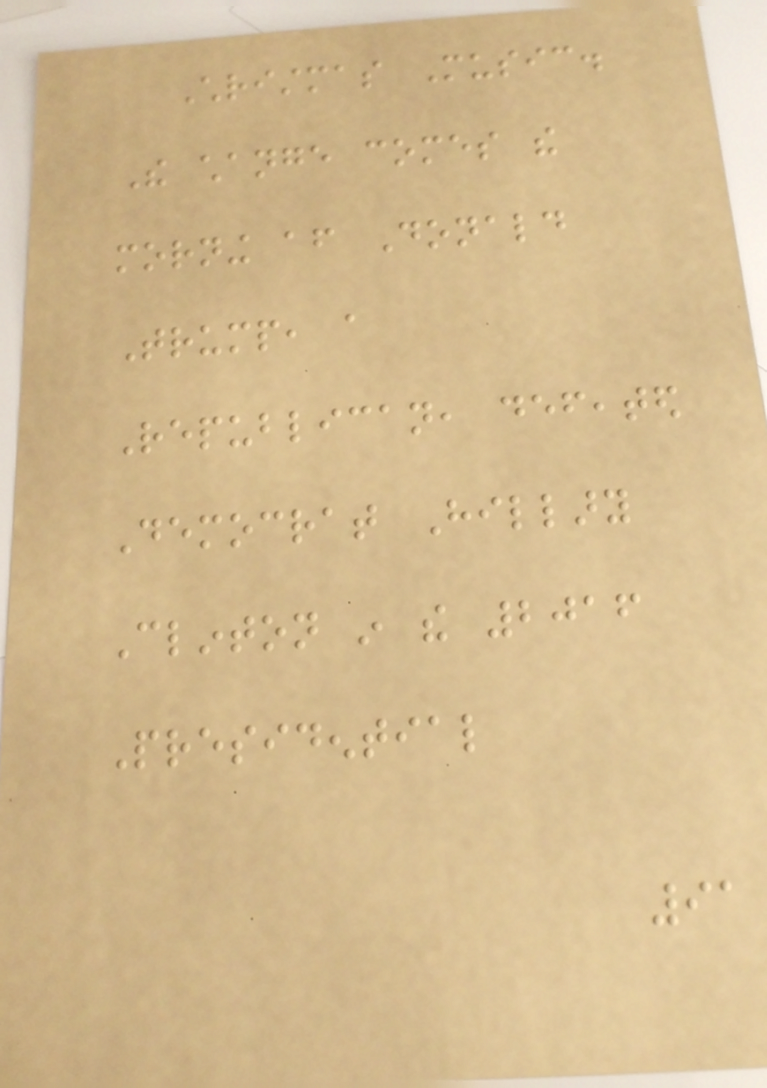Christmas Music.
The change comes the
morning after Donald
Trump, a
Republican, defeated
Democrat Hillary
Clinton in the 2016
Presidential
91
